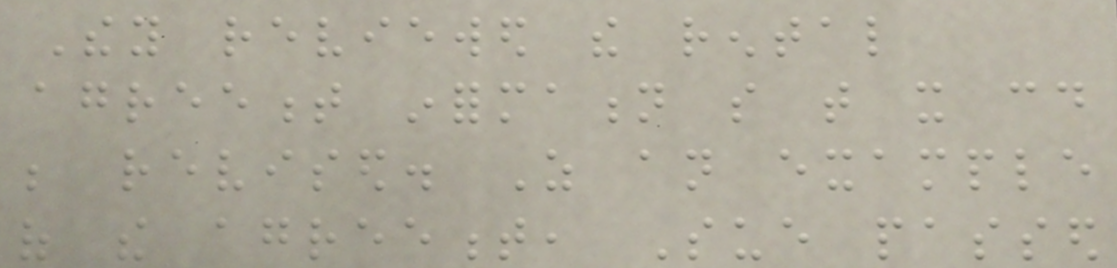They reviewed the rental
agreement information so that it could
be revised. As an example
of the agreement, Sue passed
